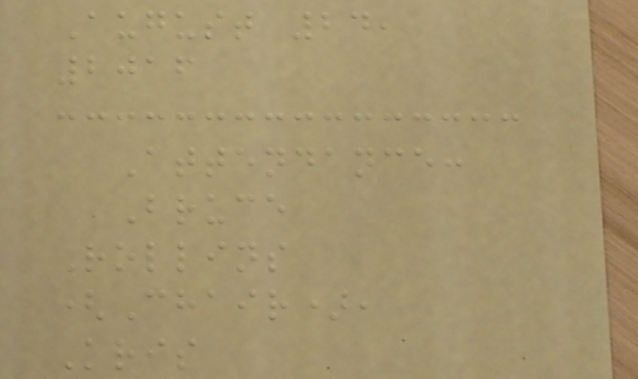August 24,
2016
Attendance:
Bruce
Rollins
(Chair),
Kris
